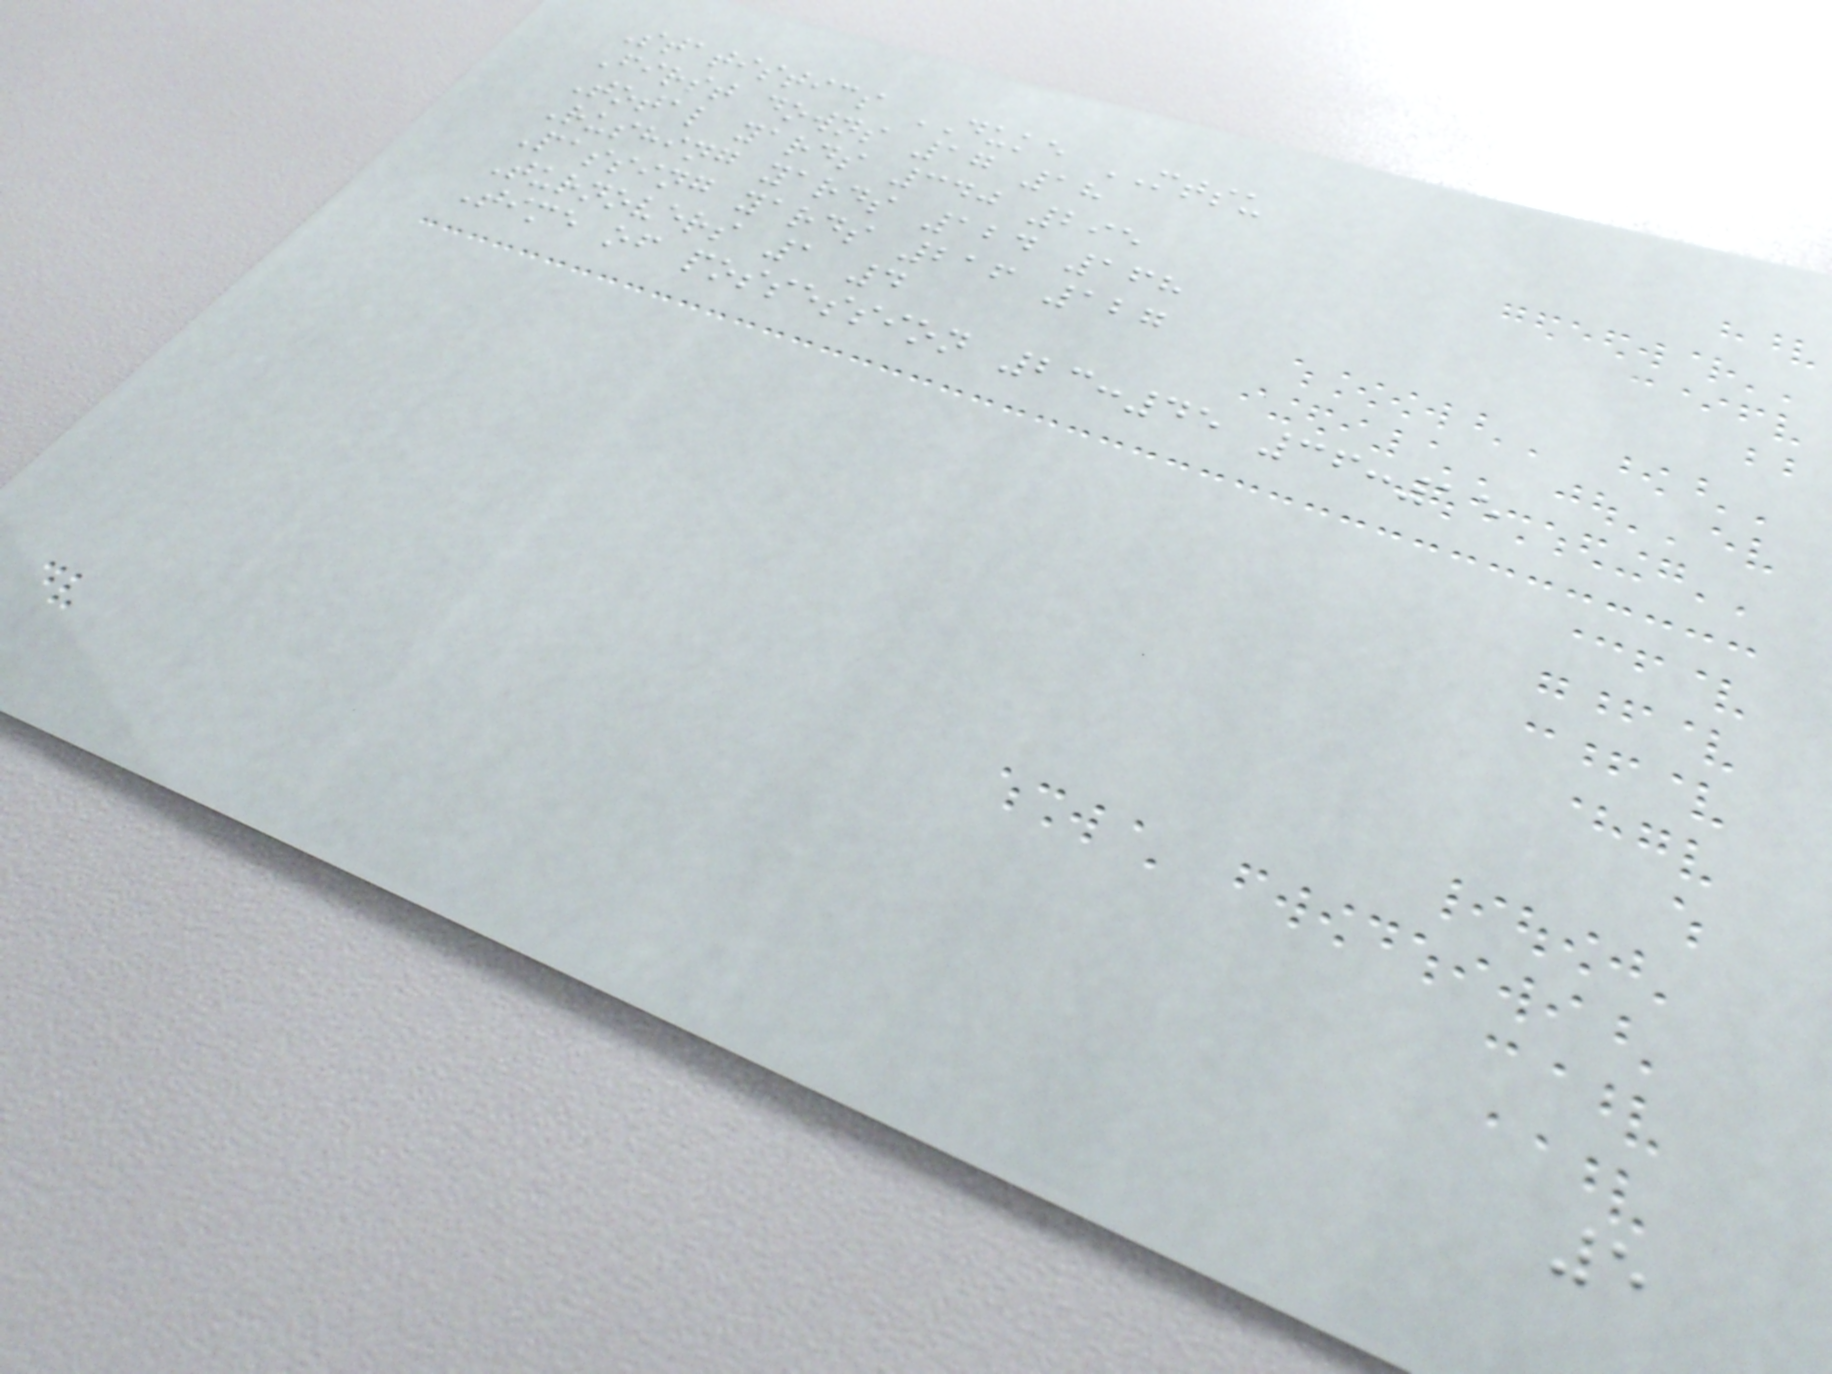Statistics DUKE MTSU
First downs 17 18
Total yards 340 295
Rushing yards 124 168
Passing yards 216 127
Turnovers 1 4
Time of possession 23:45 36:15
5
